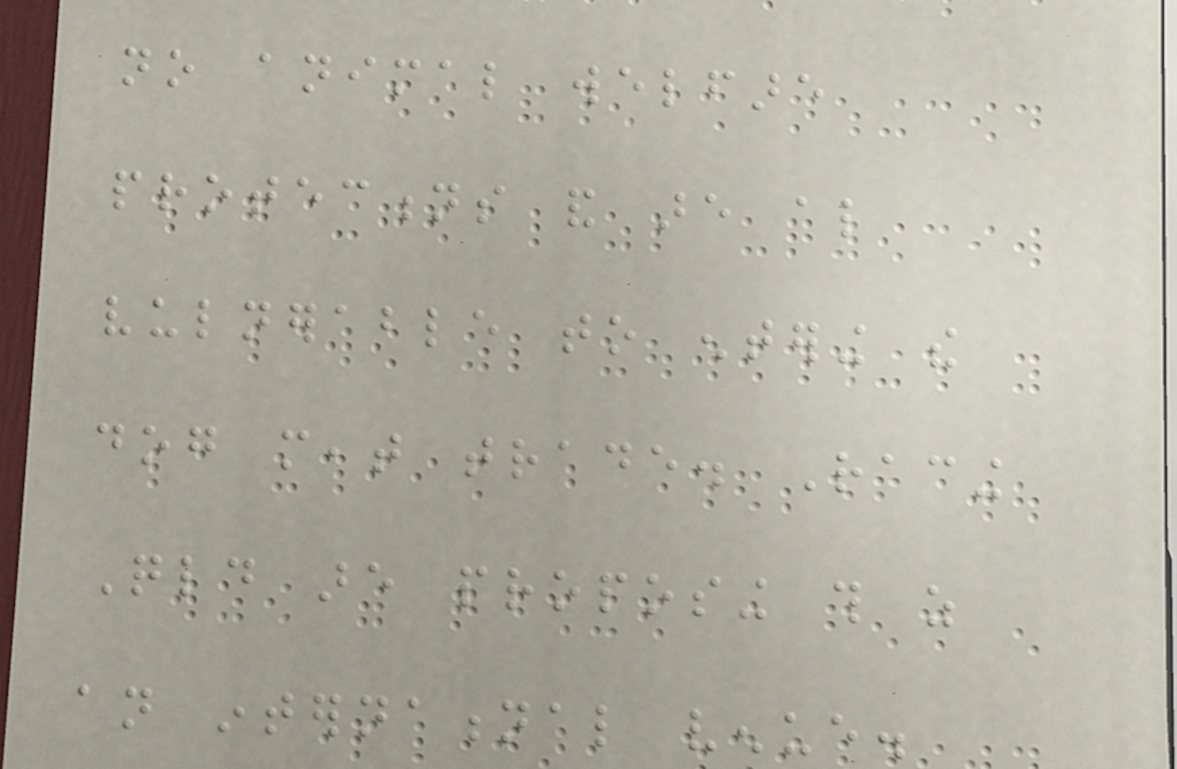no animal welfare
protections and are also
vulnerable to entering the
dog meat trade. Racing
Qld are proposing this as
an international venue.
